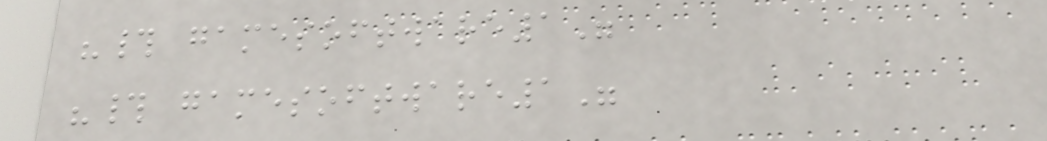"# gamesoftware1"
"# gamesoftware1"
